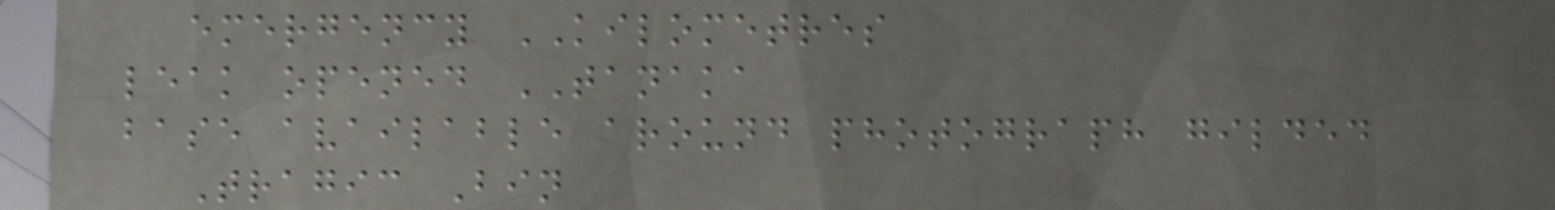emergency KILOMETRES
leak opened TANAKA
base available around photograph gilded
Tragic Bin
